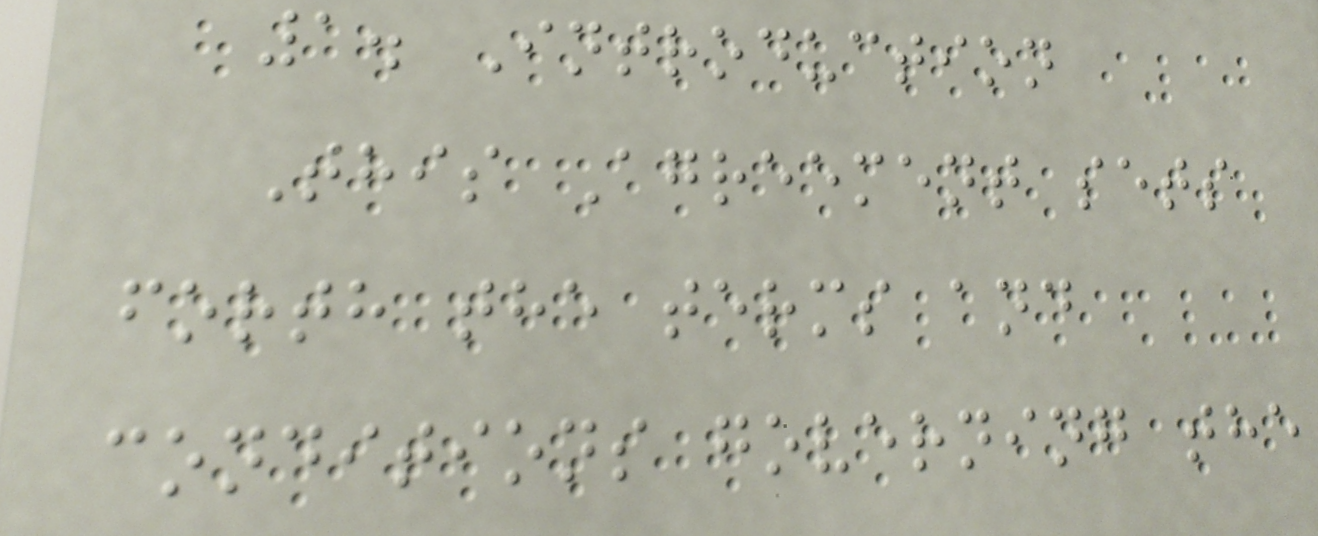1. Introduction
This Agreement sets
forth the terms and
conditions governing the
